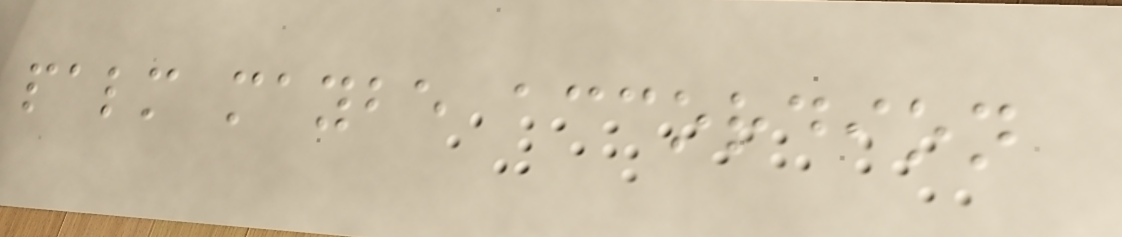palm maybe accordion
